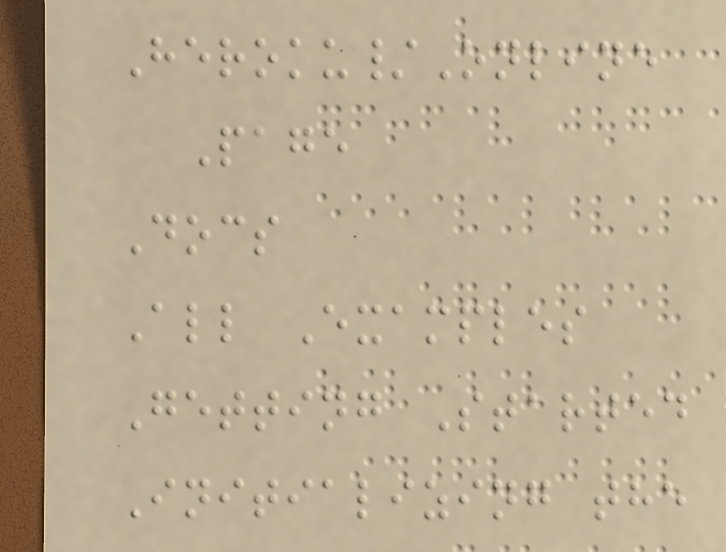Heroku/Online
Page
Docs
All Examples
Getting Started
Initializing the
